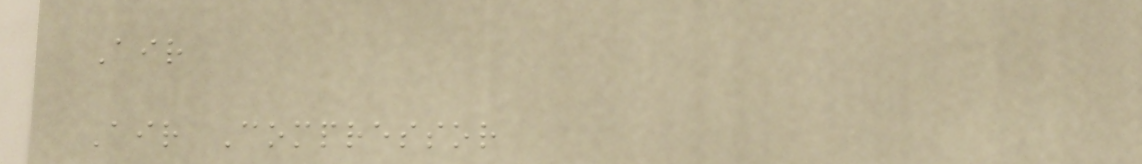Air
Air Compressor
